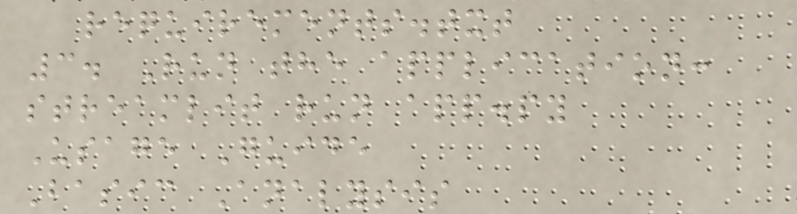requirements.txt
3. Run the application:
streamlit run app.py
Usage Guide
Basic Analysis
